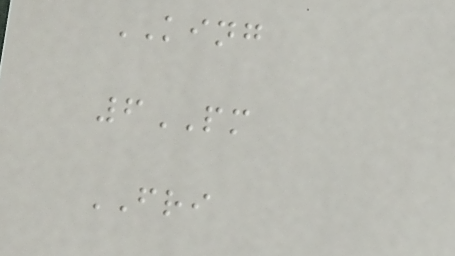KING
6PM
FRI
